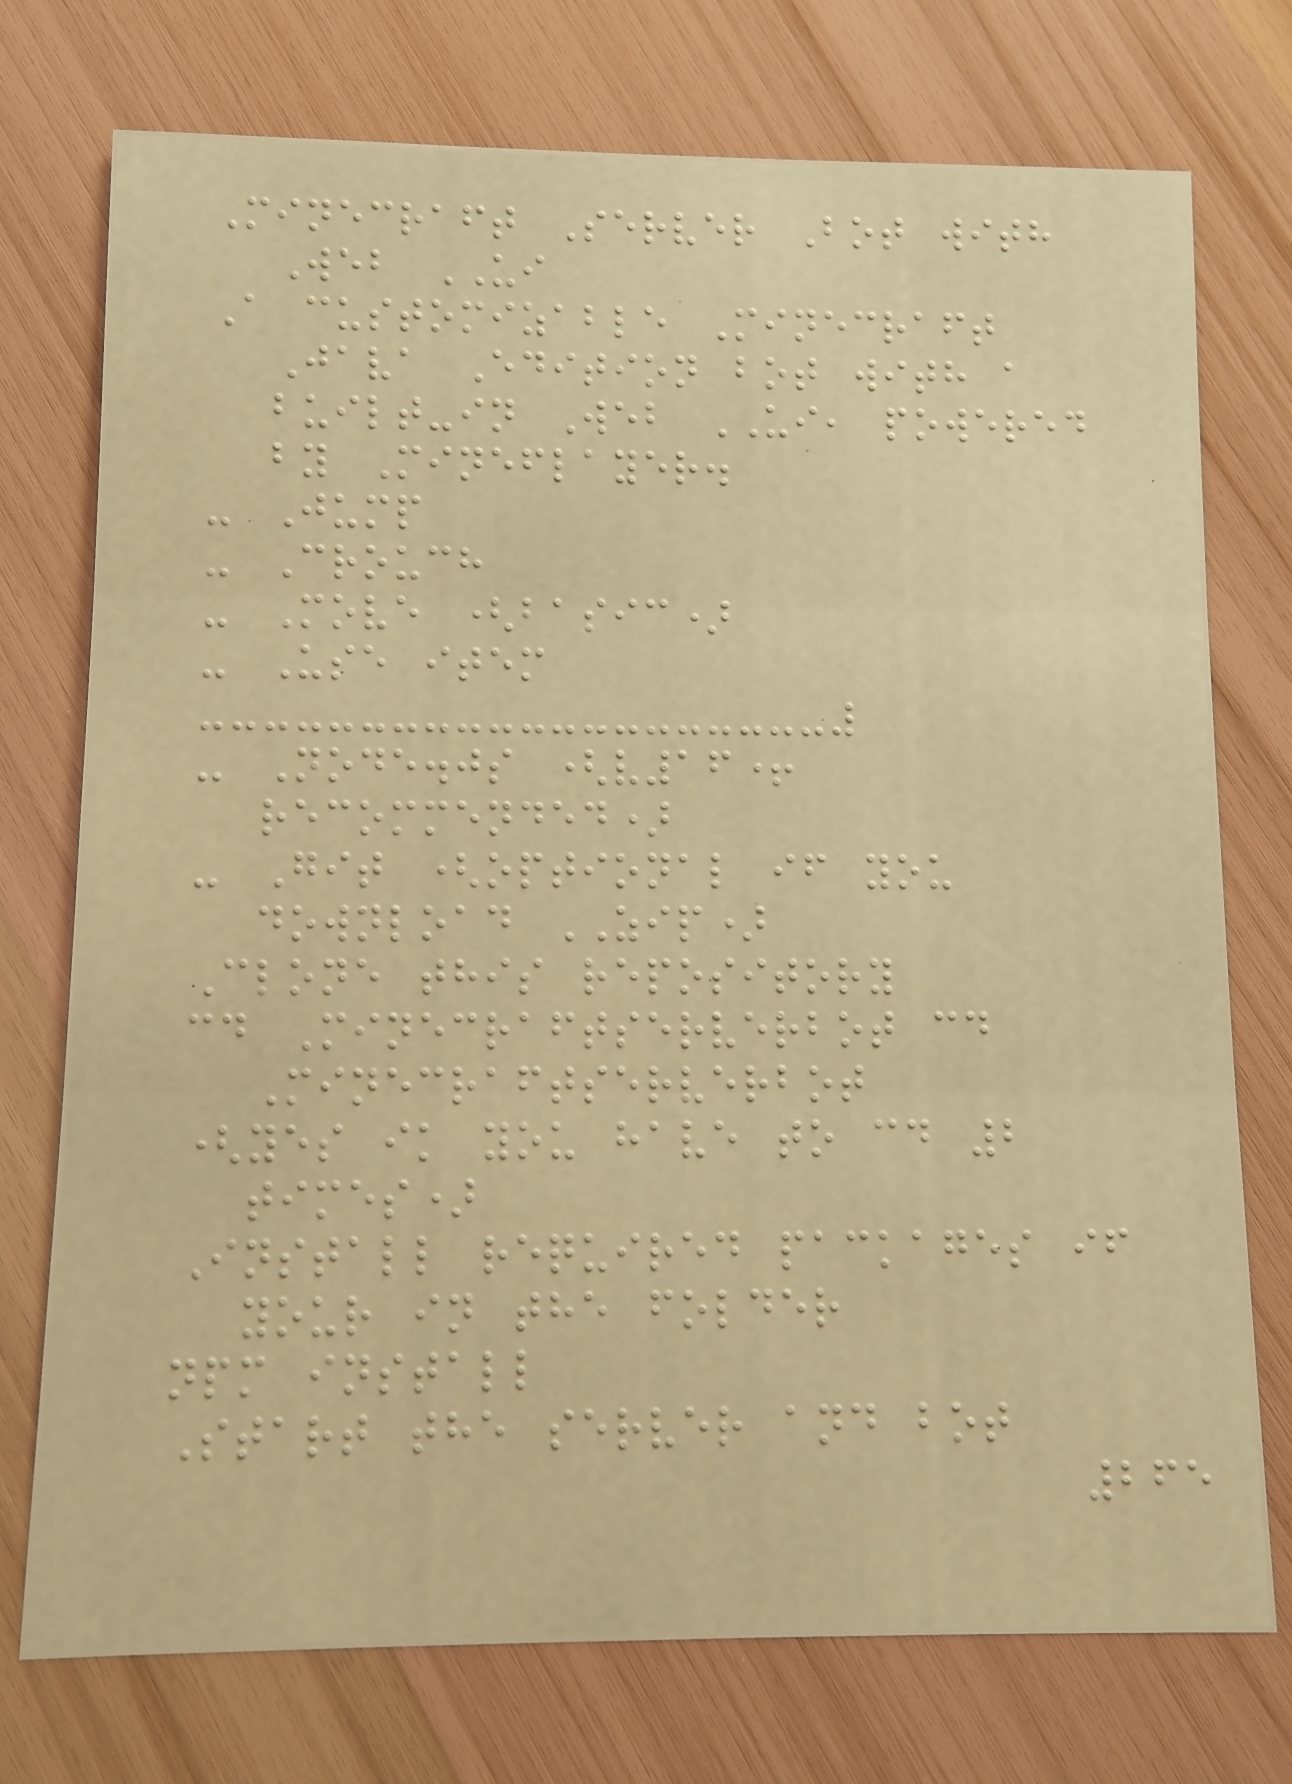Minecraft Server Bot with
Web UI
A customizable Minecraft
Java Edition bot with a
built-in Web UI, powered
by Mineflayer.
- Jump
- Crouch
- Move (basic)
- Use item
- Node.js (v16+
recommended)
- Git (optional if you
download ZIP)
Clone this repository
cd Minecraftserverbot cd
Minecraftserverbot
(yes ik you have to cd 2
times)
Install required packages if
your in the folder
npm install
Start the server and bot
265
